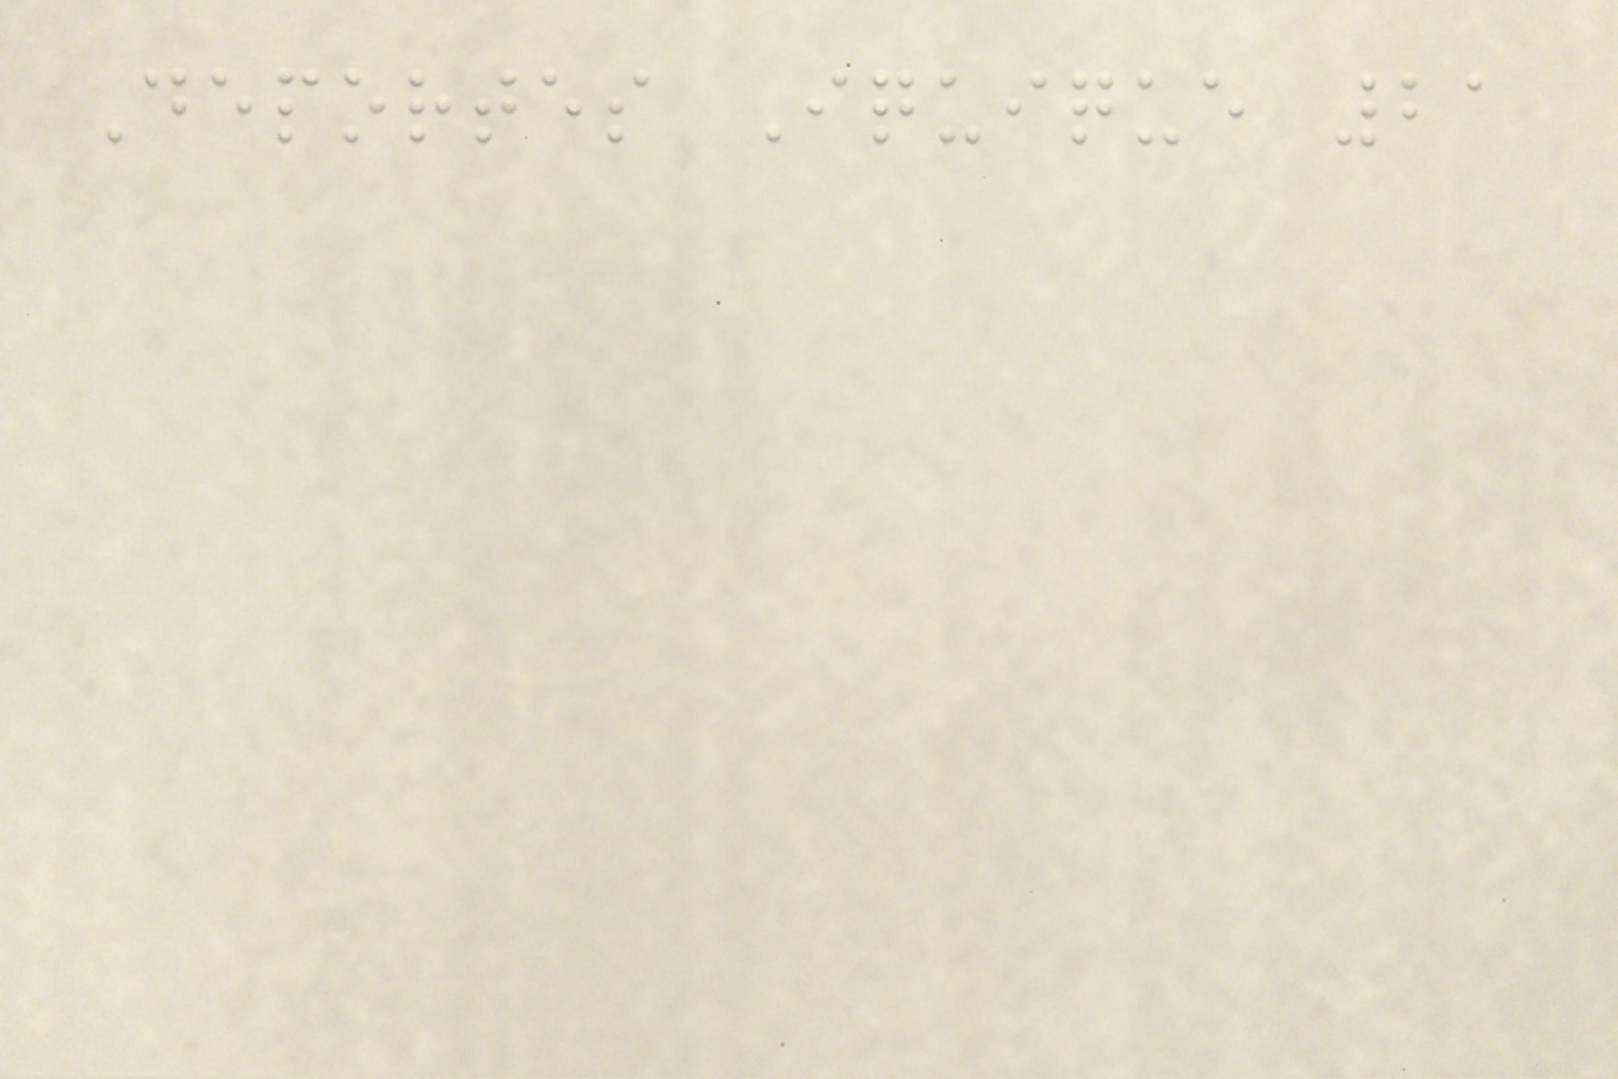Deportes Iquique 21
